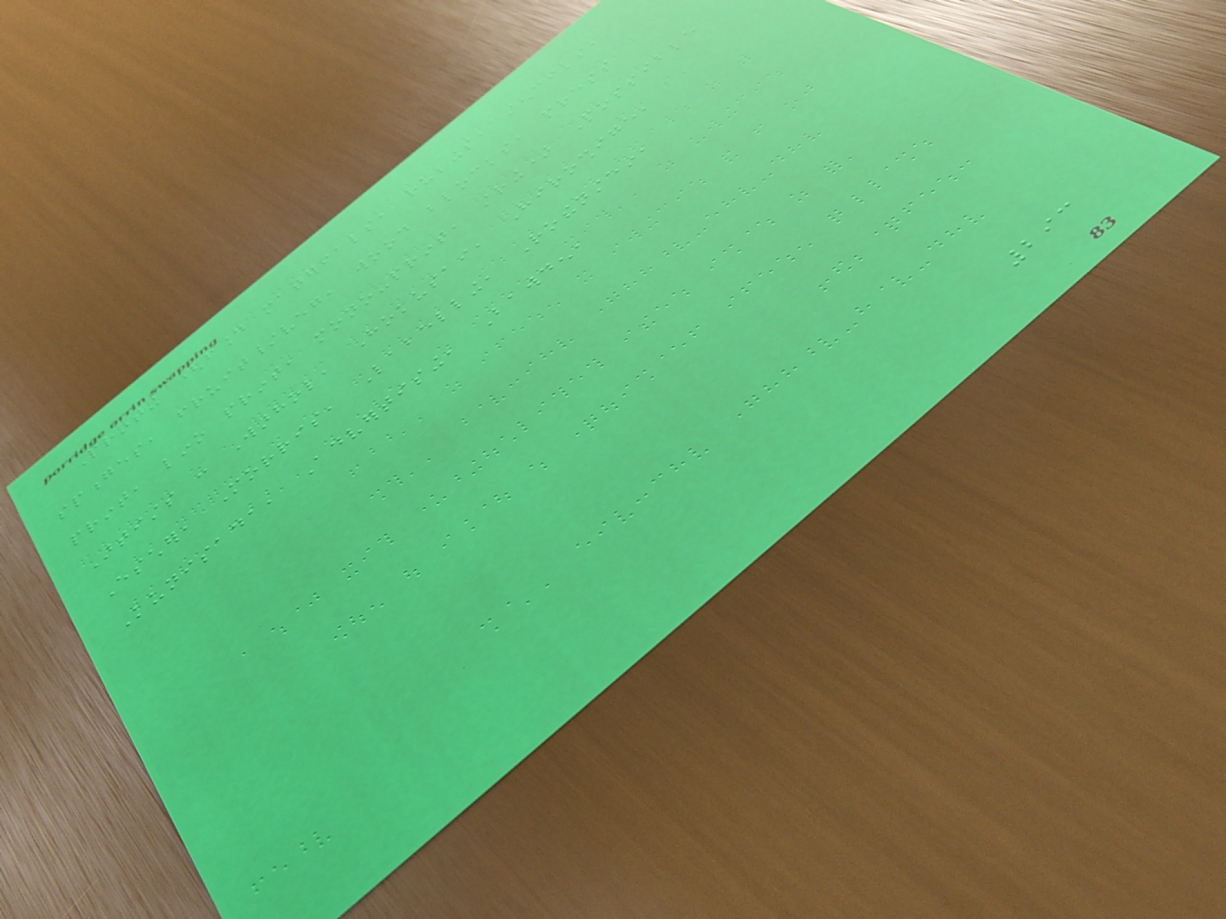Printing (found materials, rubbings, stencils,
sponges, fruit/veg, wood blocks, press
print, lino print, mono-print, string) Possible
Artists : Warhol, Hokusai, Hiroshige,
Escher, Morris, Labelling, Rothenstein,
Kunisada, Advertising, Bawden,
293
